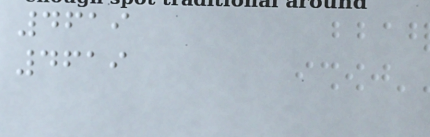4619
4619
